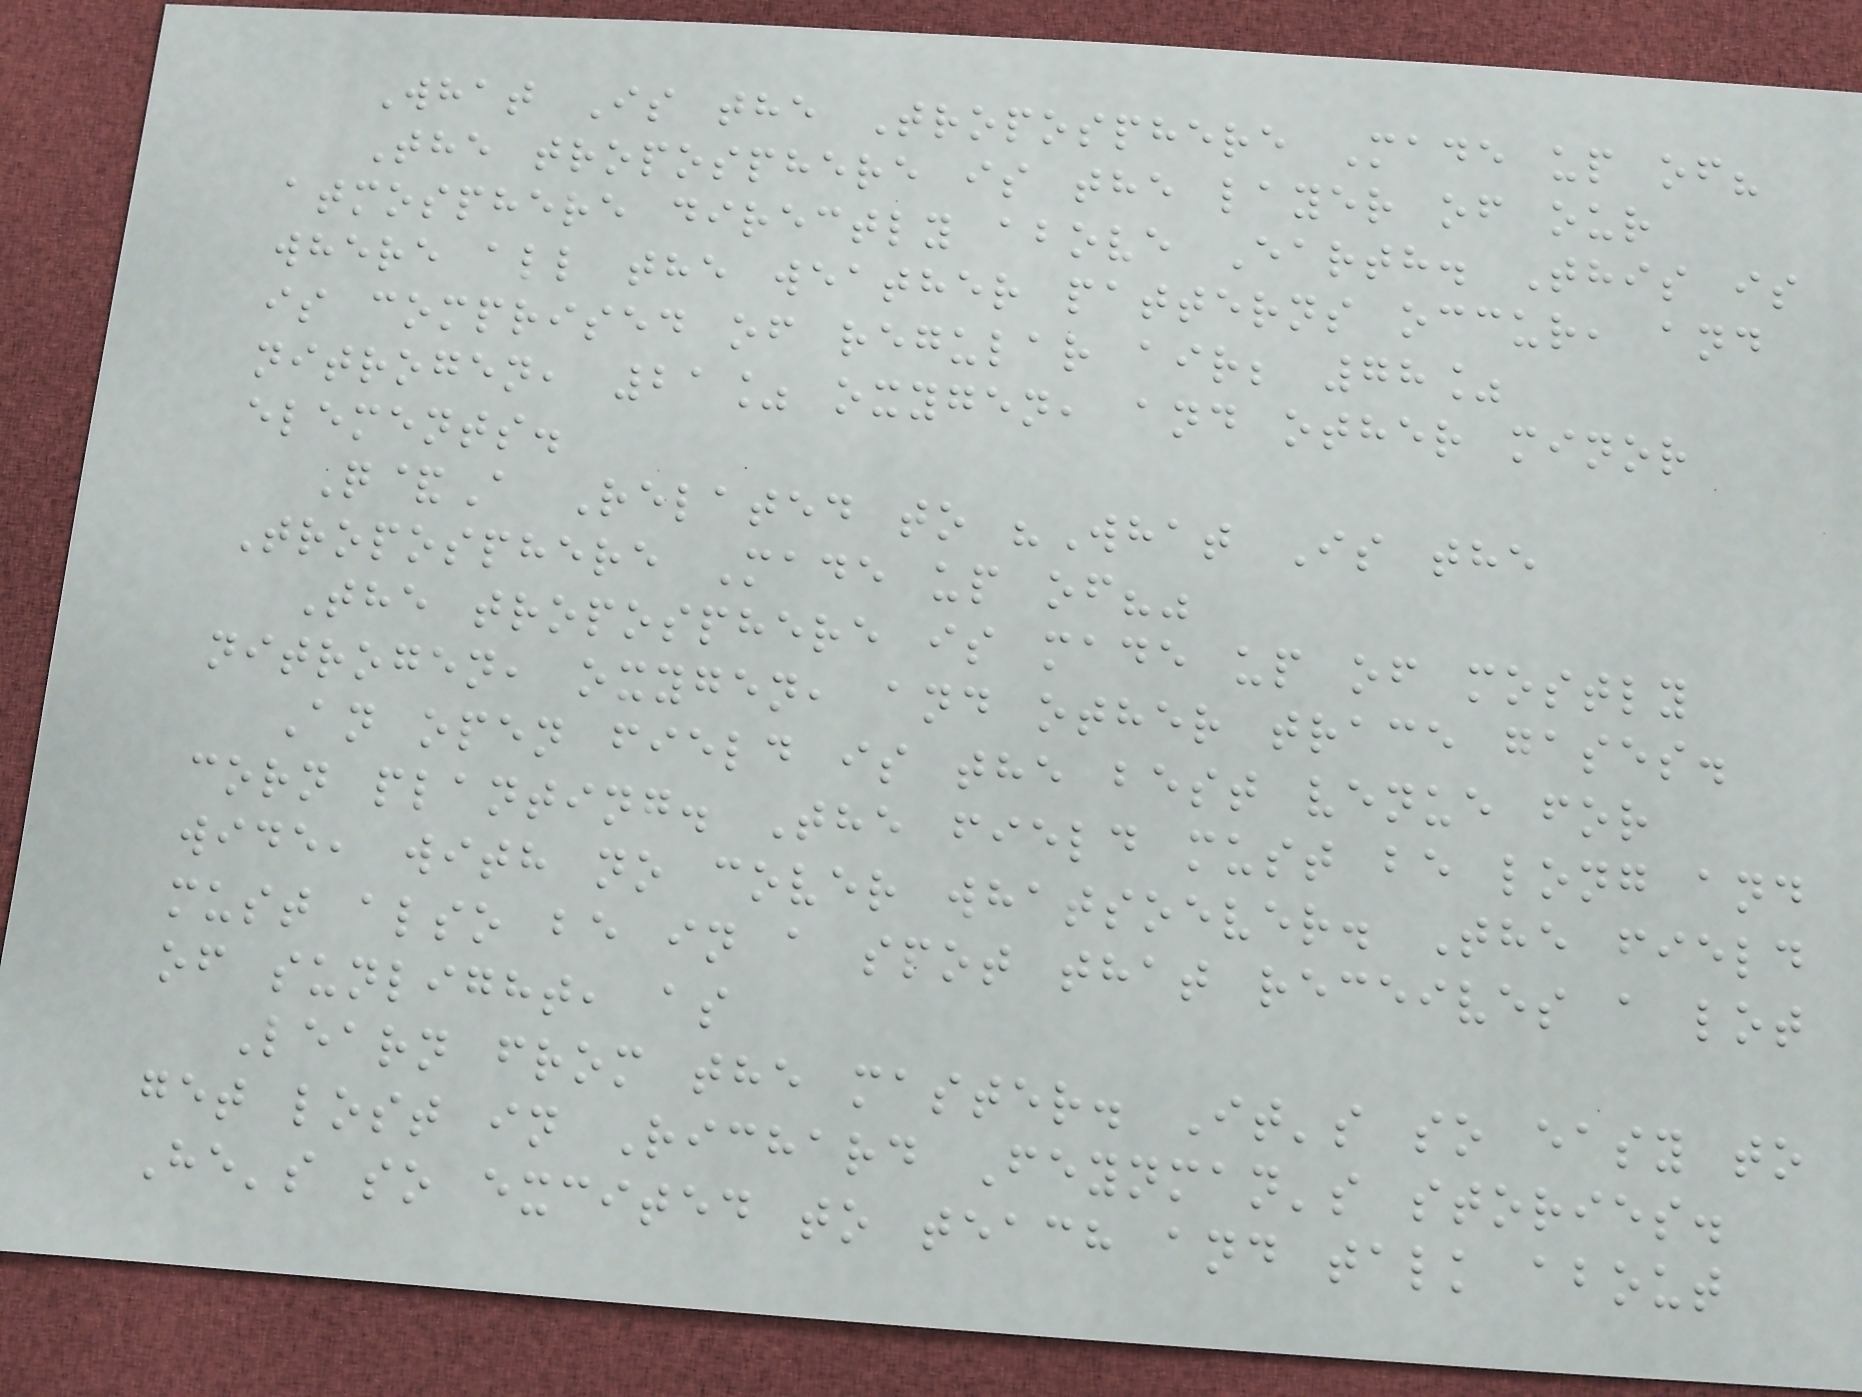What Is the Troposphere Made up of?
The troposphere is the layer of our
atmosphere directly above Earth. This is
where all the weather patterns occur, and
is comprised of regular air; 78%
nitrogen, 21% oxygen, and other minor
elements.
Q&A Related to "What Is the
Troposphere Made up of?"
The troposphere is made up of mostly
nitrogen, oxygen, and other trace gases.
An open field is the best venue for
corn planting. The field must be long and
wide, with no cover whatsoever. The field
must also be in a spot that receives a lot
of sunlight, as
Learn from the master. It's so easy to
get lost in Richard Feynman's stories.
He's so excited to teach and talk about
